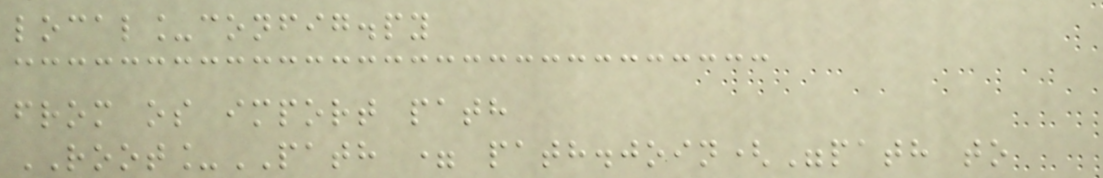local_config.py
from os import path
ROOT_PATH = path.join("path to
